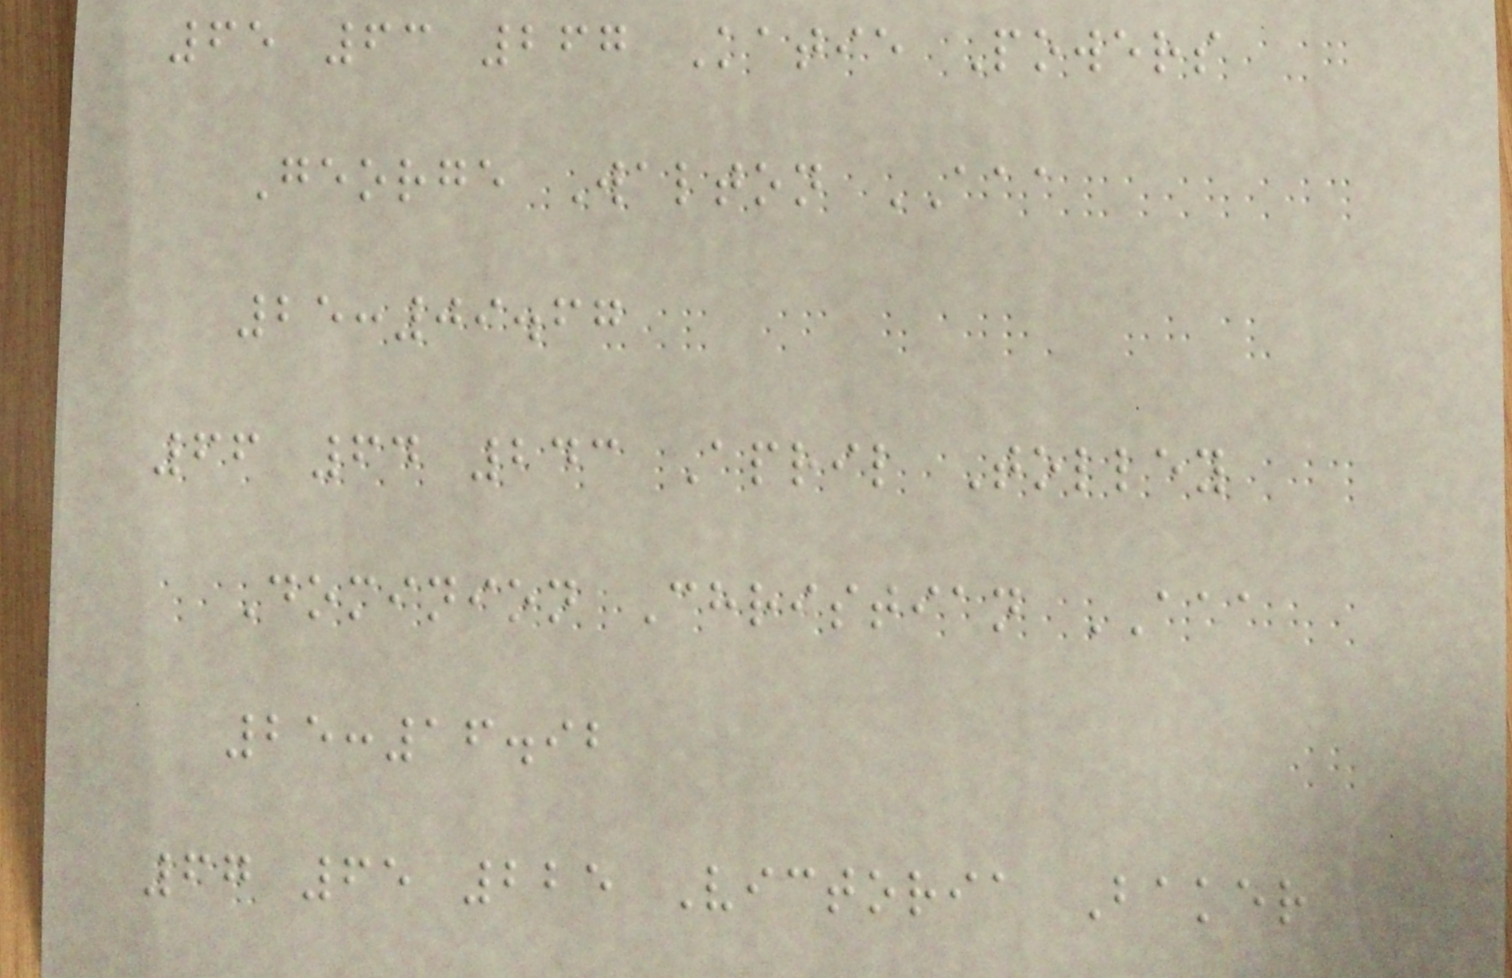65 63 267 Katie Powers
George Walton AAA
25:09.67
66 64 243 April Tolley
Dominion Christian AAA
25:16.92
67 65 225 Victoria Baker
